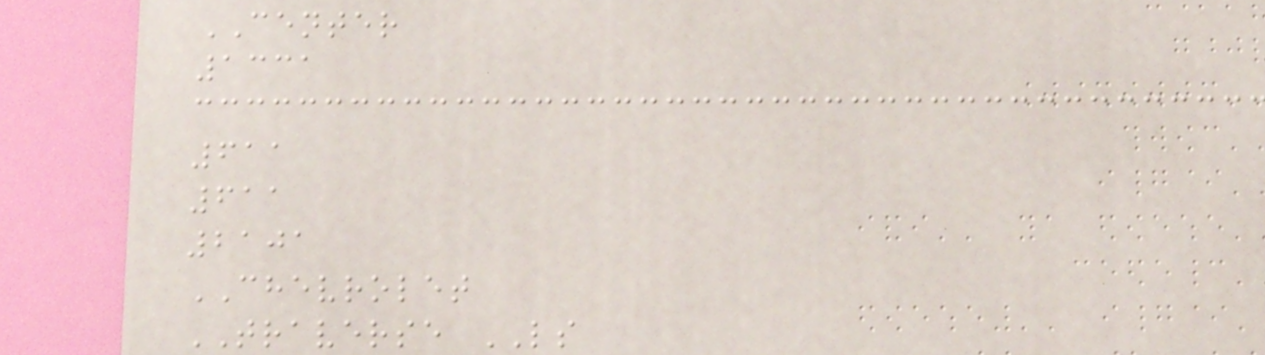CENTER
1331
611
611
2101
CHEVROLET
TRAVERSE LS
